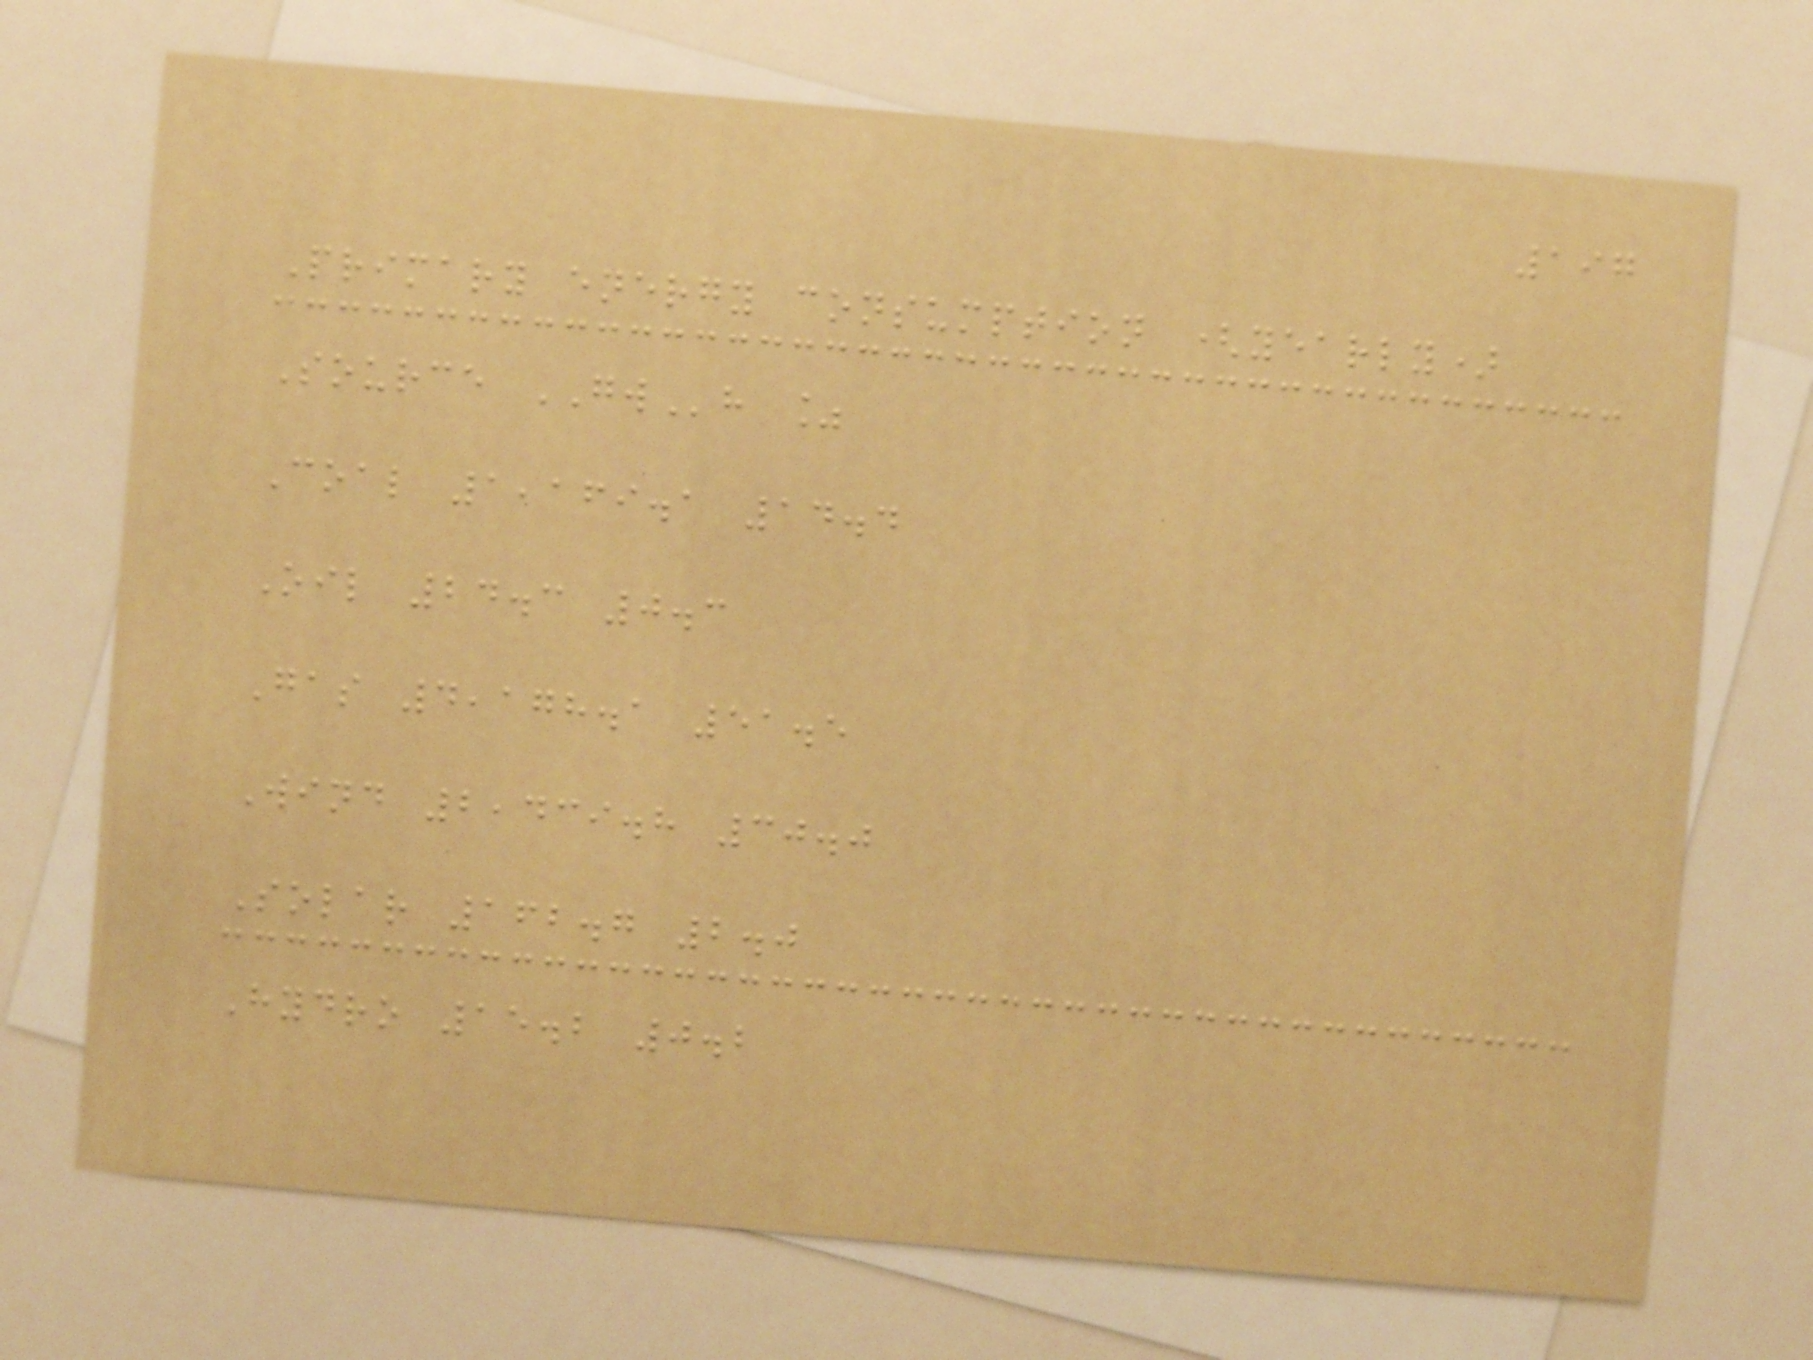197
Primary energy consumption (yearly)
Source GWh %
Coal 1,169.1 14.4
Oil 24.3 0.3
Gas 4,178.1 51.5
Wind 2,439.8 30.0
Solar 162.7 2.0
Hydro 15.2 0.2
